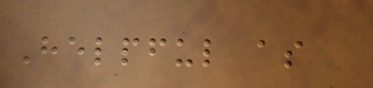Helpful as
